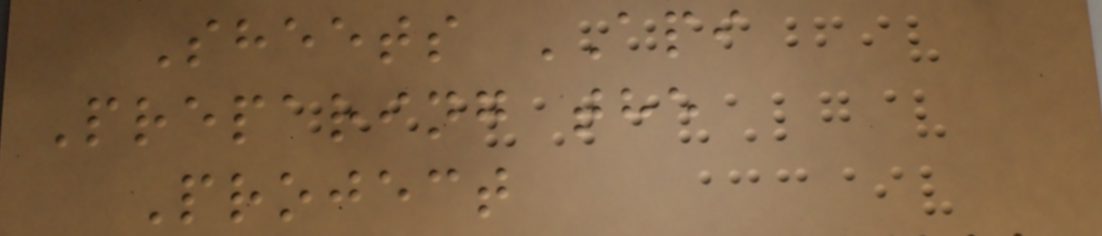Sheets API
Preparing the
Project
